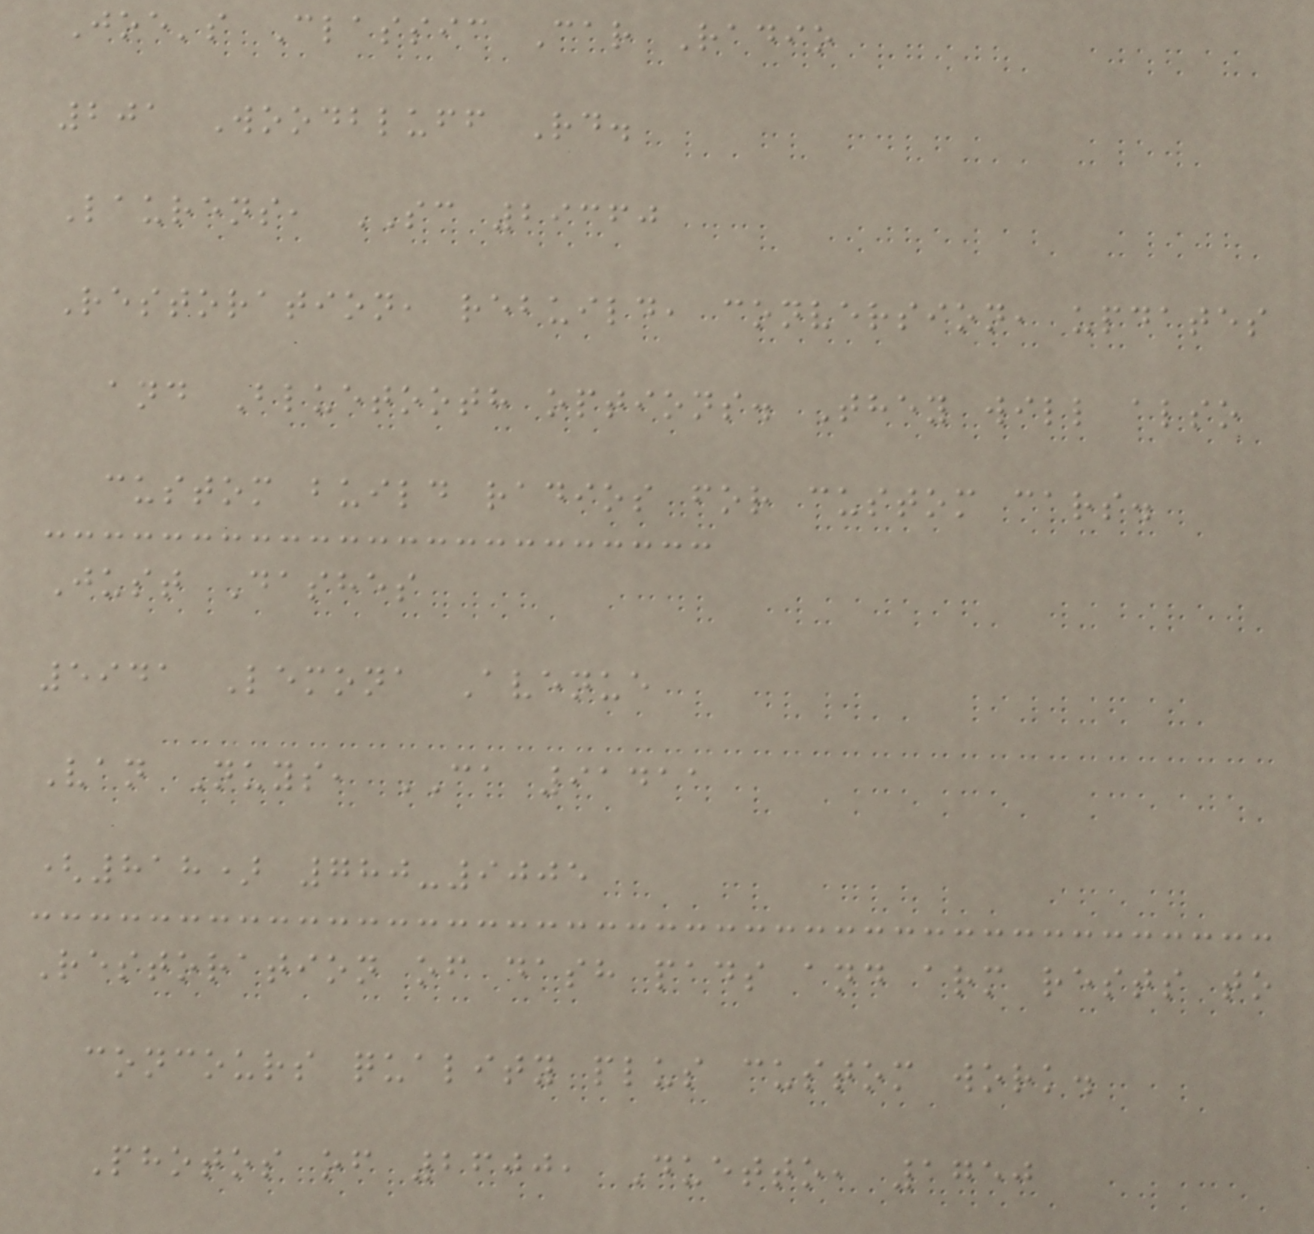Joe's Classic Car Radio
201 Woodbluff Rd.
Laurens, SC 29360
Restoration, rebuild, conversion, updates
and Bluetooth options. They will also
custom build radios for custom cars.
Just Dashes
5941 Lemona Avenue
Van Nuys, CA 91411
(818) 780-9005
Restoration of dash pads and arm rests to
concours quality plus custom work.
Photos of 2600, Duetto, 1750
